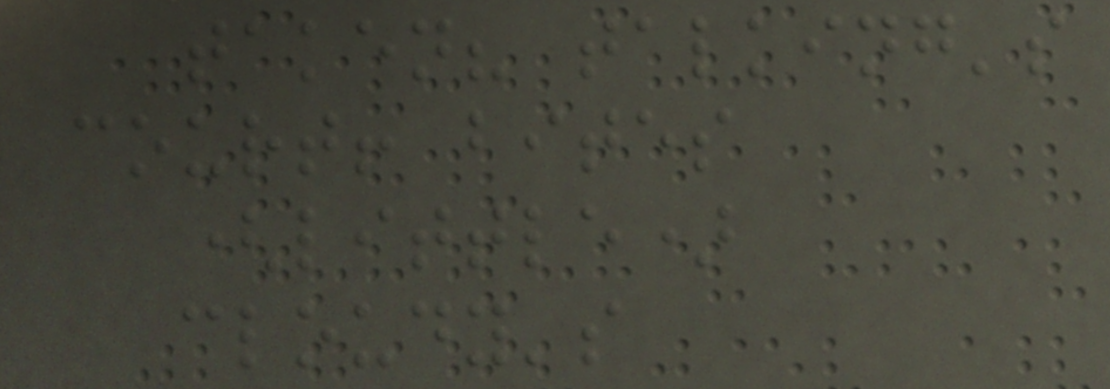taken? talking's
court! bites
(little)
cloudy's
